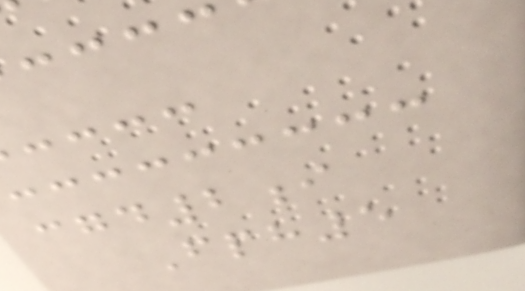cgd2i
Fph5
